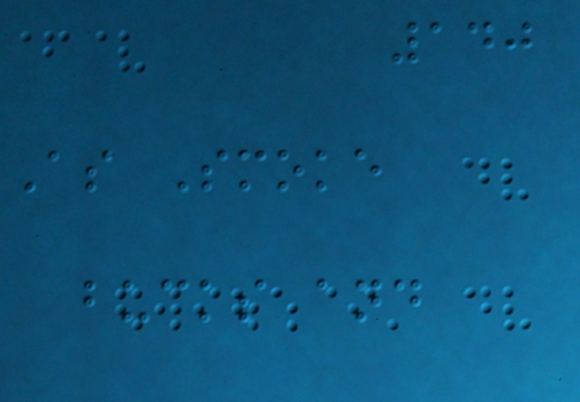140
As Smoke
bucks and
